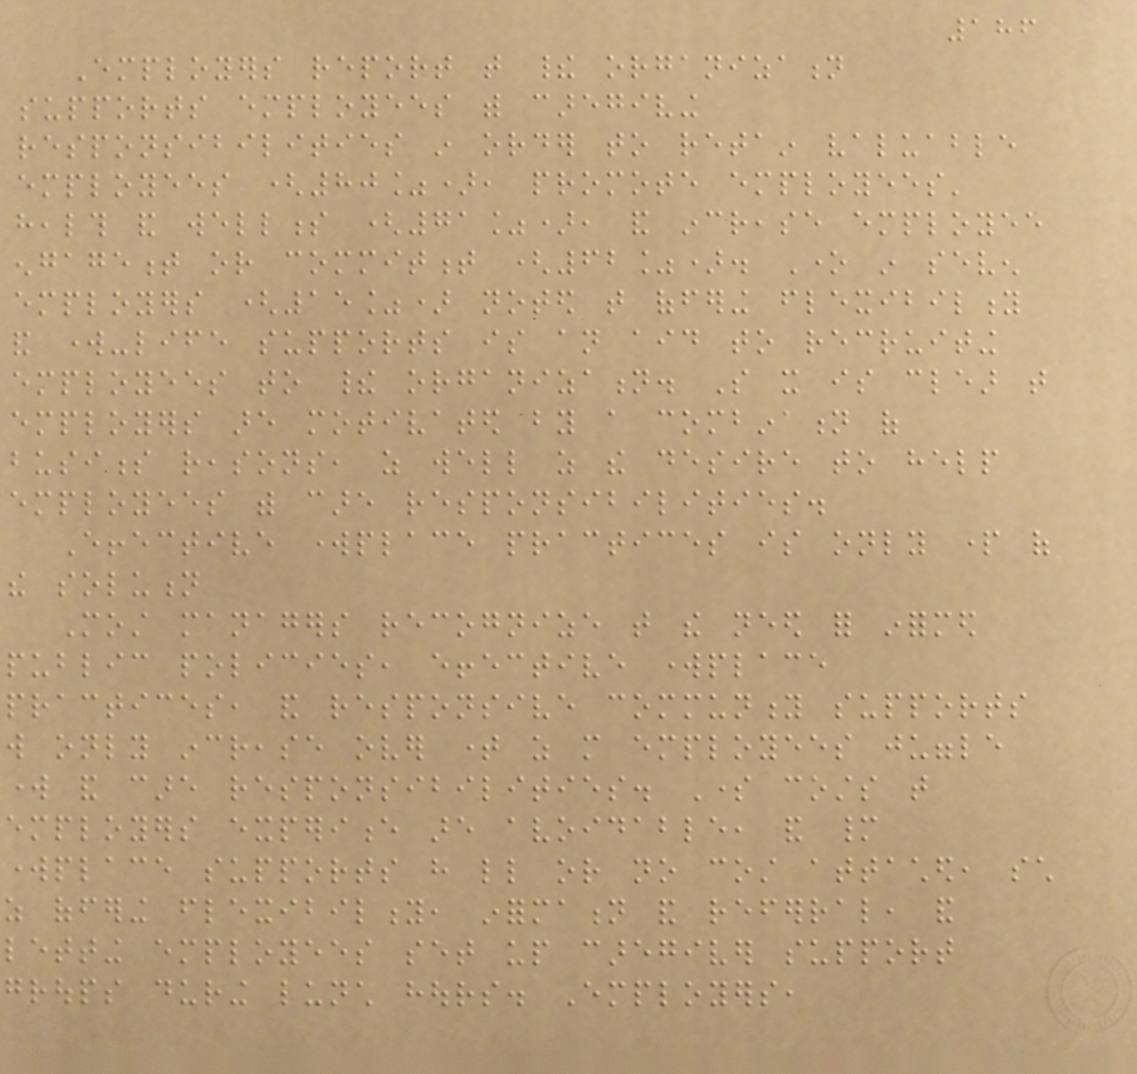186
Employers report that their organization
supports employees with caregiving
responsibilities in order to retain valuable
employees (80%), promote employees'
health and wellness (71%), and increase employee
engagement or commitment (62%). One in seven
employers (15%) noted that offering flexibility
and work-life supports is an aid to recruiting
employees to their organization. So it is clear that
employers are motivated by a combination of
business reasons, as well as the desire to help
employees with care responsibilities.
Effective workplace practices is only part of
the solution
Most managers recognize that the need for informed
public policies, effective workplace
practices, and responsive community supports
will only increase over time as more employees juggle
work and care responsibilities. Some costs that
employers experience are avoidable, and many
workplace supports have little or no cost attached, such
as offering flexibility, information and referral, and
letting employees set up caregiver support
groups during lunch hours. Employers,
